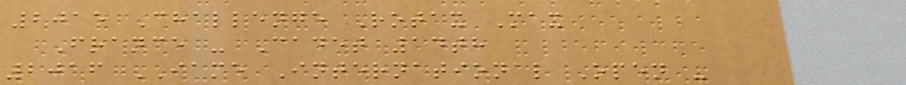2015 Challenge Rotax Max
France - Cadet 14th
2016 IAME International Open -
